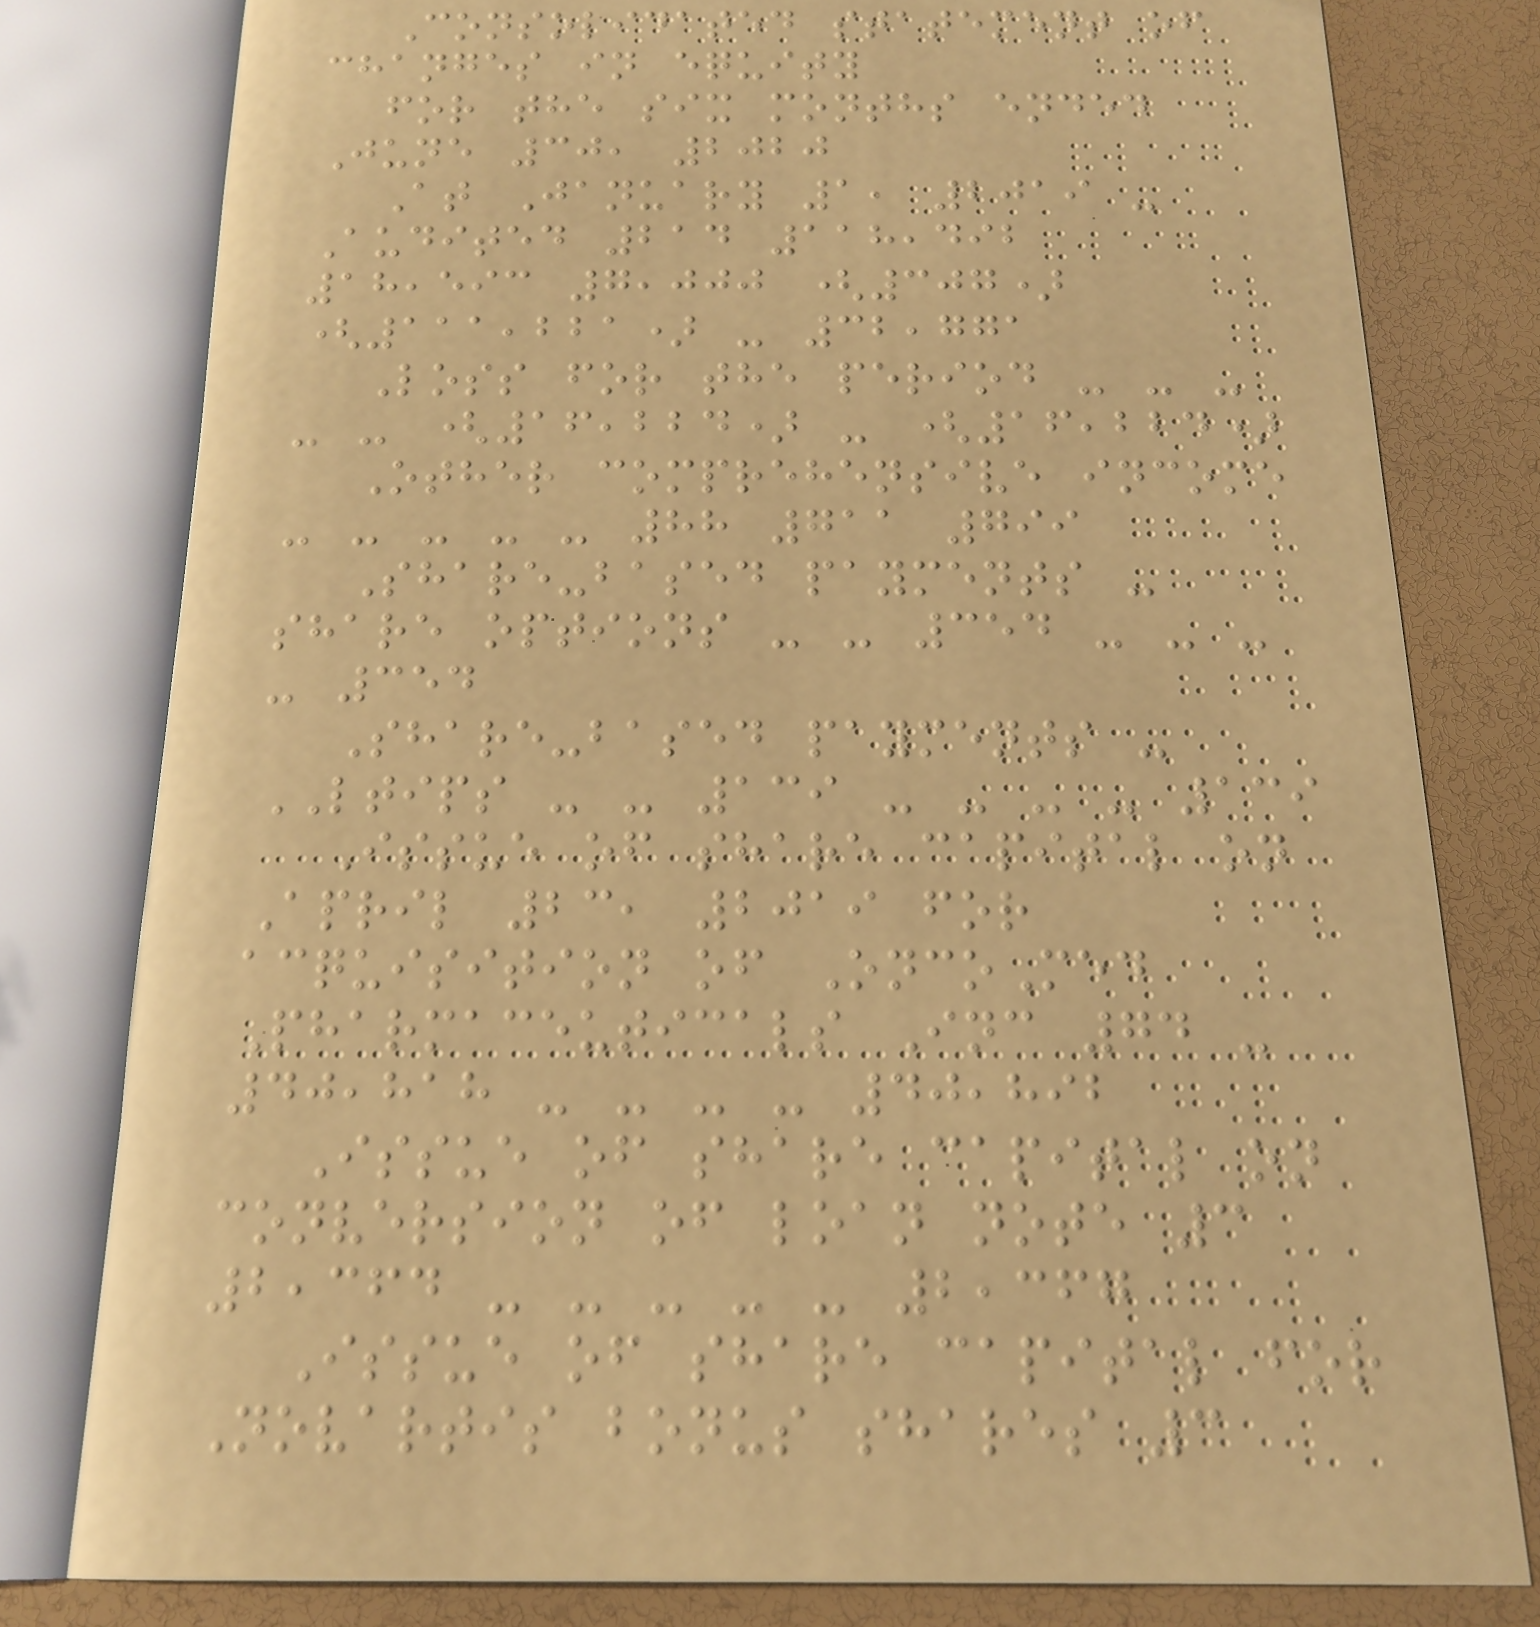Consolidated statement of
changes in equity
for the six months ended
June 30, 2020
At January 1, 2019 -
Audited 214 118,492
18,593 7,000 (307)
(111,221) - 32,771
Loss for the period - - -
- - (16,224) - (16,224)
Other comprehensive income
- - - - - 88 711 799
Share-based payments -
share options - - 354 - - -
- 354
Share-based payments -
LTIPS - - 139 - - - - 139
Issue of share capital on
April 23, 2019 for
acquisition of OncoMed
Pharmaceuticals Inc 74 -
40,818 - - - - 40,892
Issue of share capital on
conversion of loan note 3
2,364 - - - - - 2,367
Issue of share capital for
Novartis bonus shares 3
